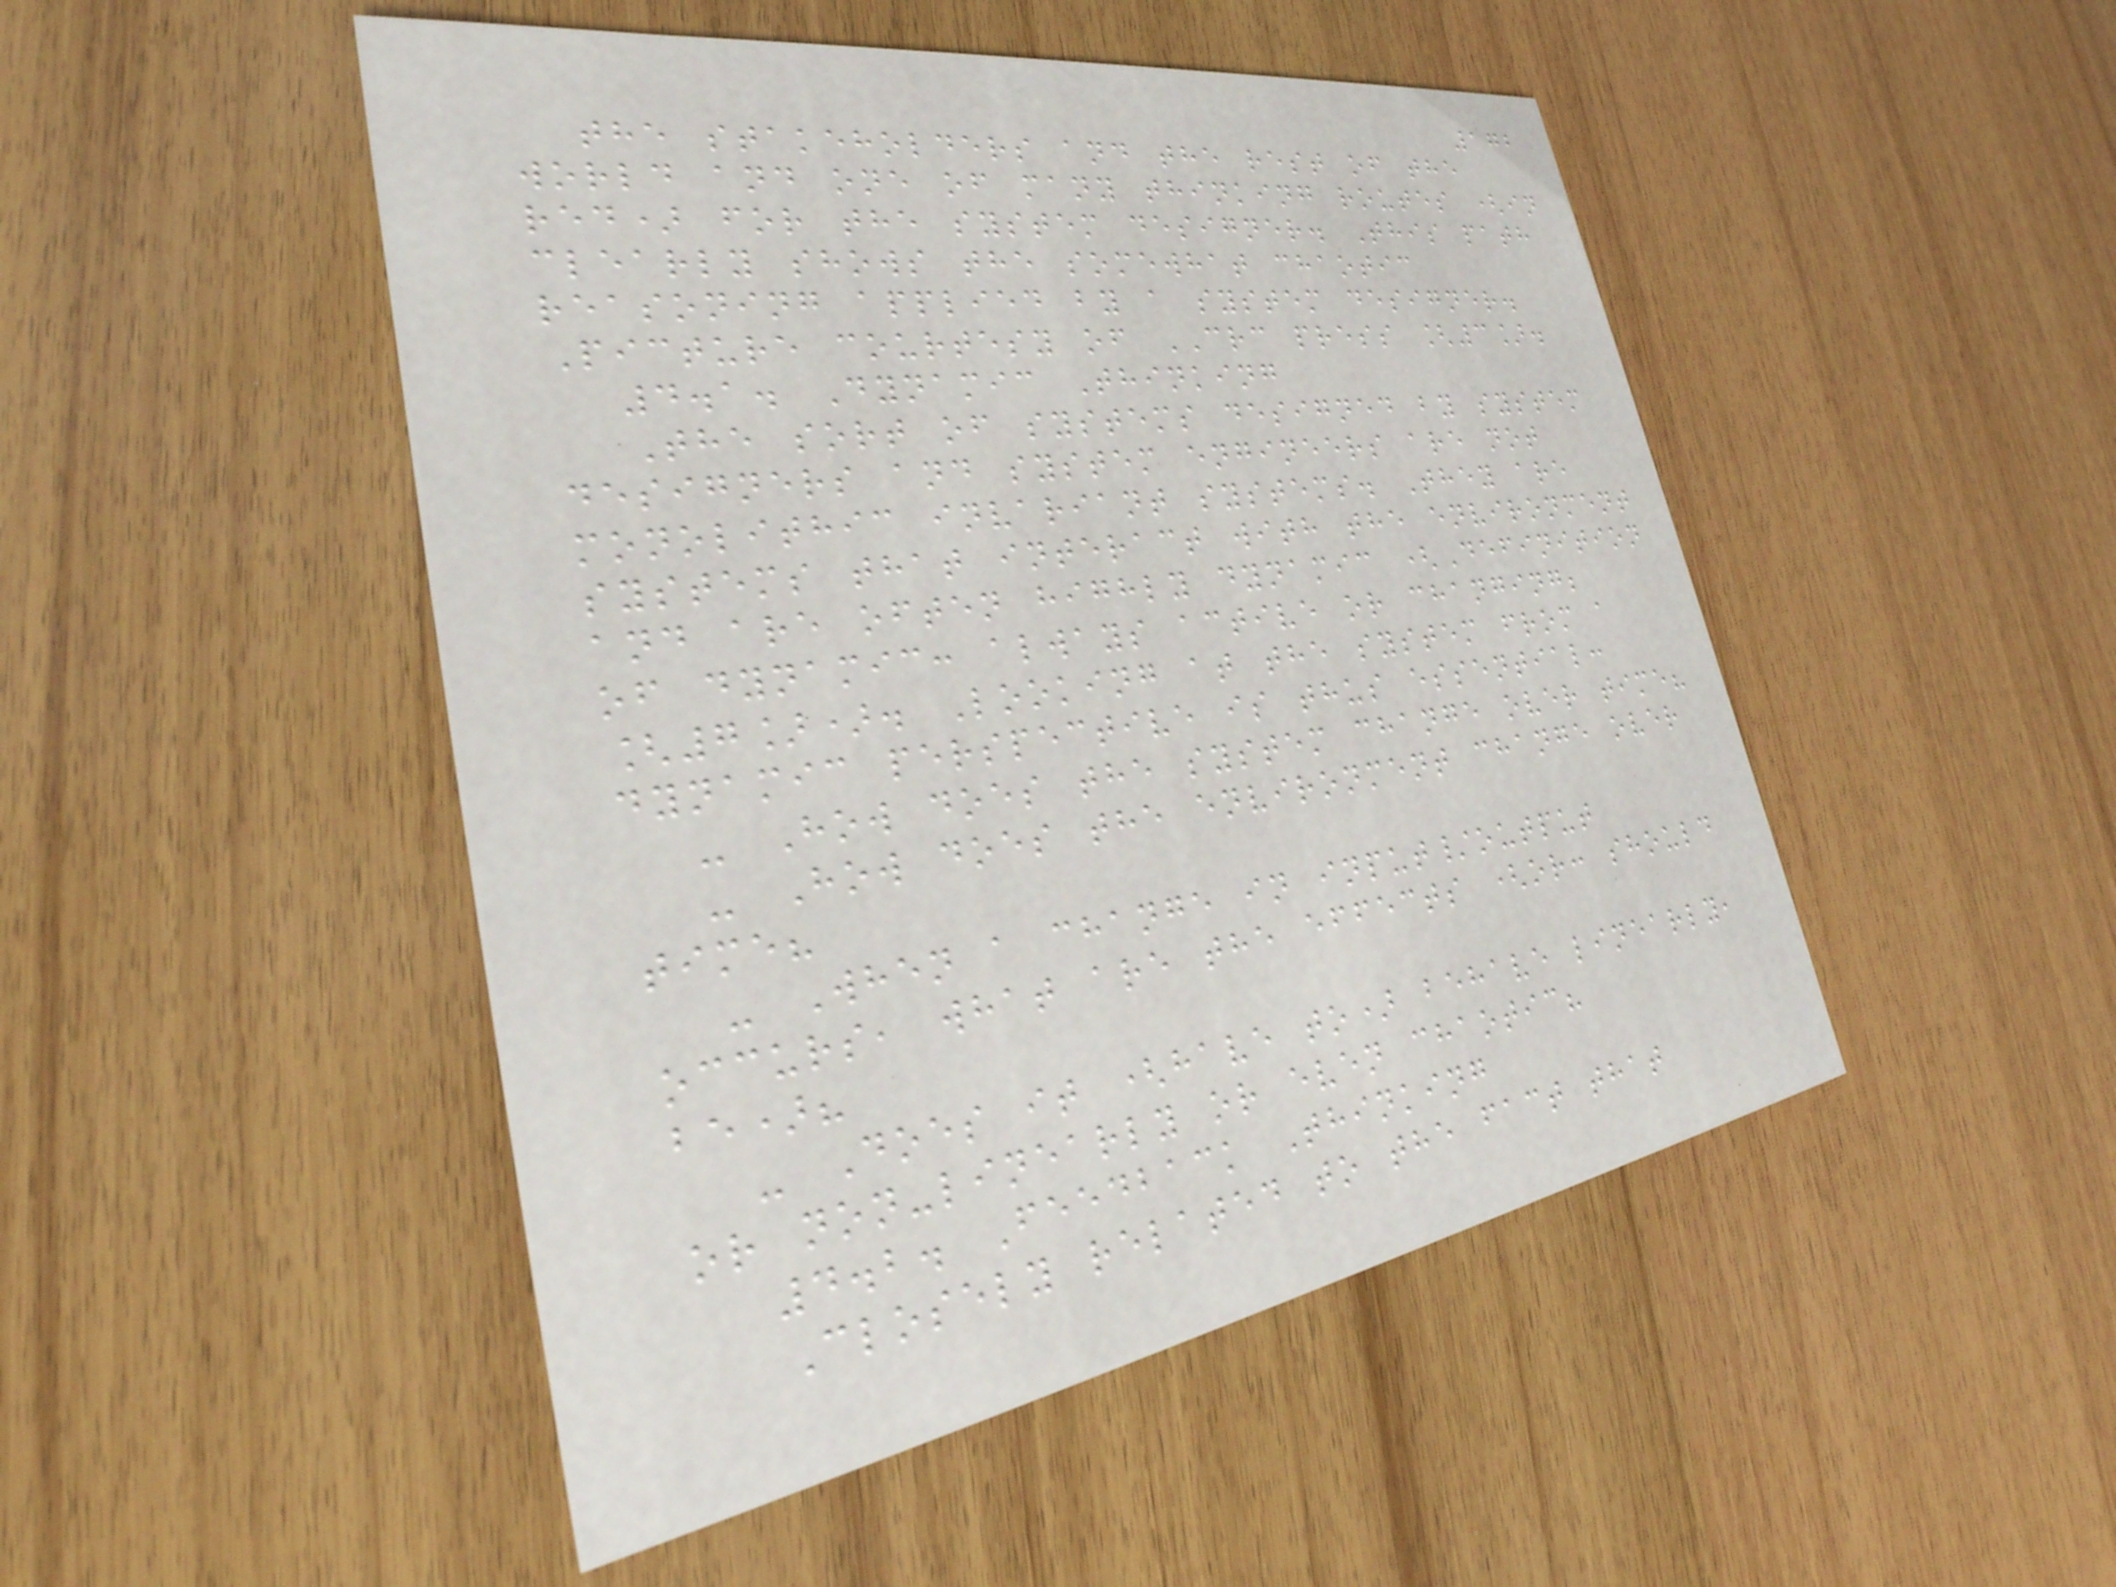172
the stakeholders and the rest of the
world and one of many thinking routes (in
red) for the system designer. This path
clearly shows the somewhat chaotic
reasoning applied by a system designer.
Picture courtesy of CRC press [3].
4.1. Dynamic Thinking
The sort of systems designed by system
designers and system engineers are not
monolithic invariant systems. They are
systems that interact with the environment
and are often highly dynamic (Definition
of dynamic: always active or changing;
[7]). Looking at the system from a
dynamic perspective is thus essential:
- How does the system change over time?
- How does the environment change over
time?
- When a change in input/output
occurs, what are the effects (or: should
be)?
- Does it (have to) behave linearly,
or non-linearly or even chaotic?
4.2. Feedback Thinking
Closely related to the fact that
